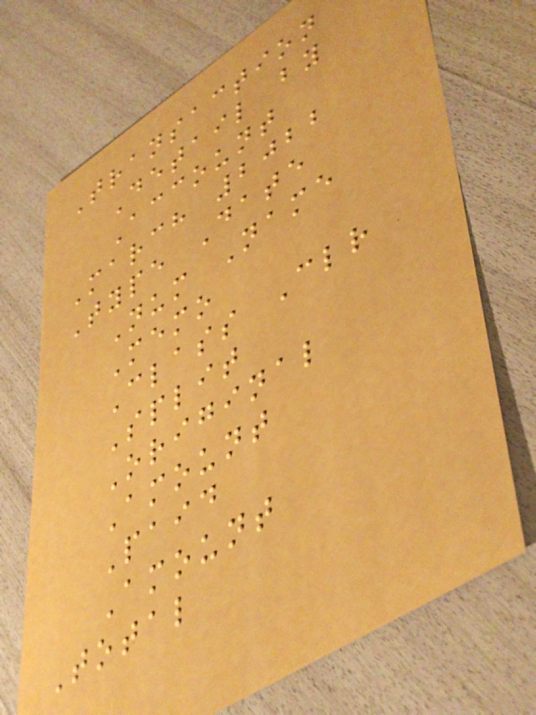Transaction
Detail by
Account
March 2022
Type Date
Num Name
Memo
Class Clr
Split
Original
Amount
Paid
Amount
Total
